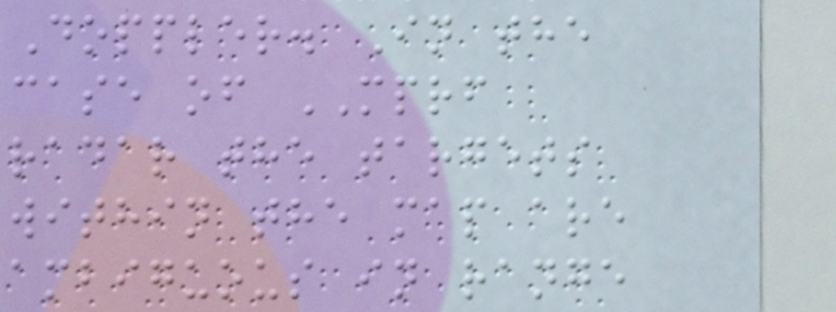Doppler. In the
case of MPRF
radar the targets
within the map are
ambiguous in range
